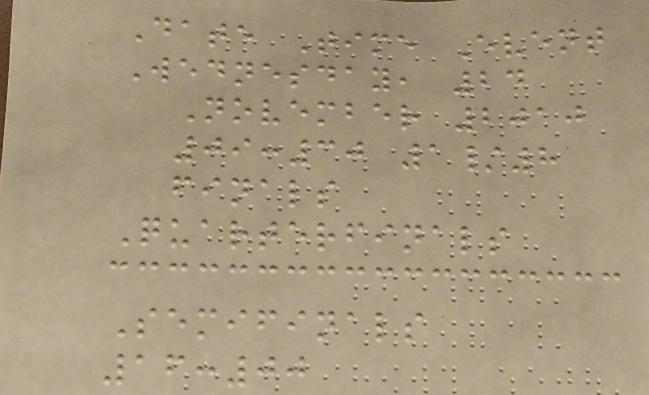Date Time Event
Wednesday, 24
November 2010
09:30 1/8
finals
Quarterfinals
Semifinals
16:00
